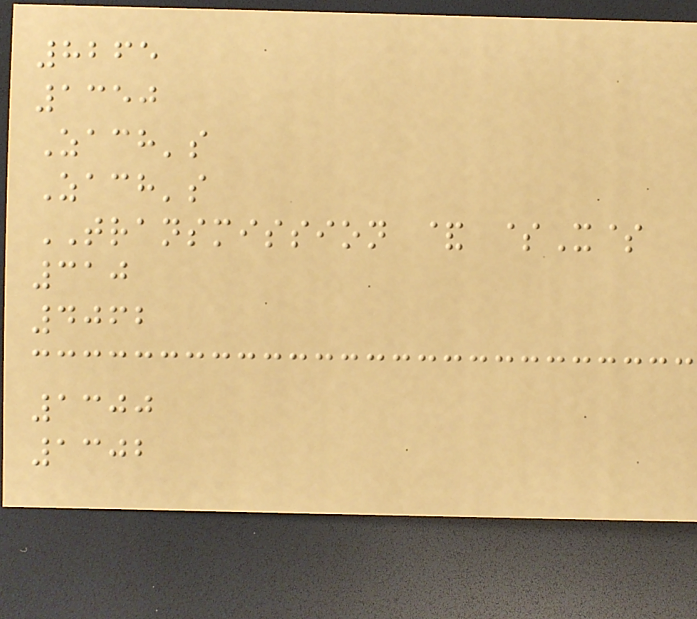8265
1350
Zach's
Zach's
TRANSMISSION & $X$
310
4062
1300
1302
